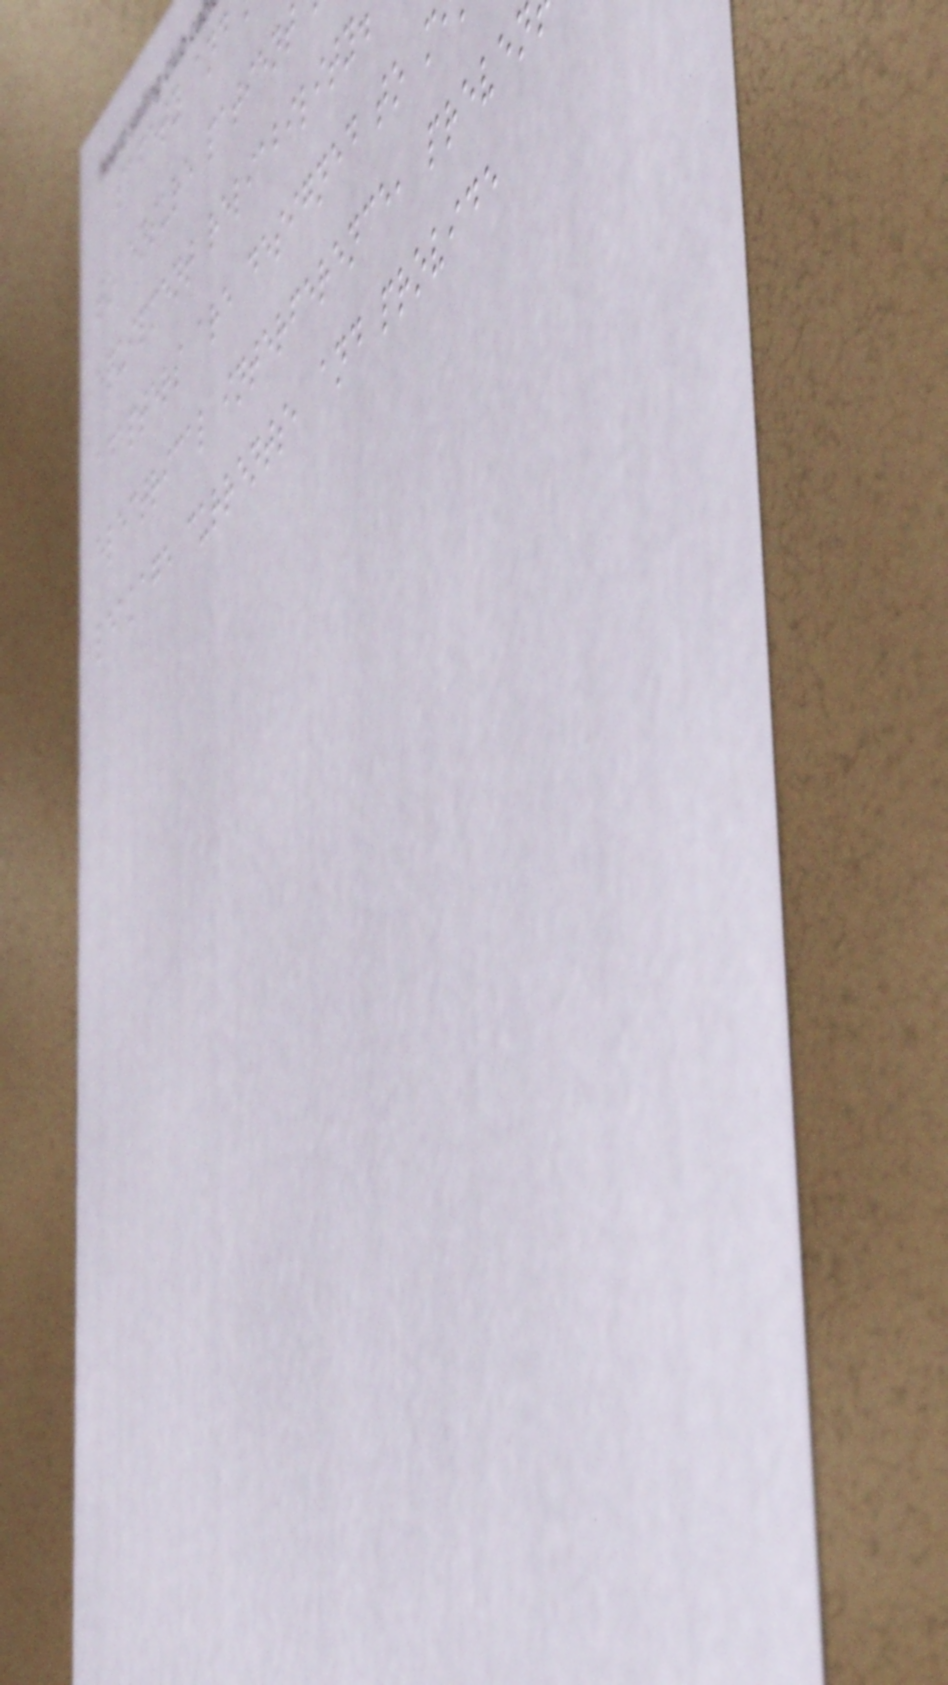safety and
to ensure patient
equipment reliability
adapters are designed to m
electrical interference, preven
leakage currents, and provide
